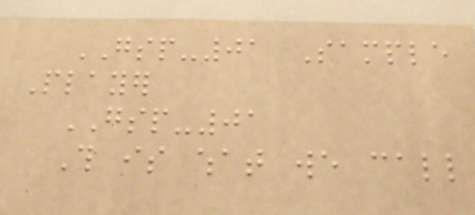GSP-01 Sample
Player
GSP-01
This is what we call
